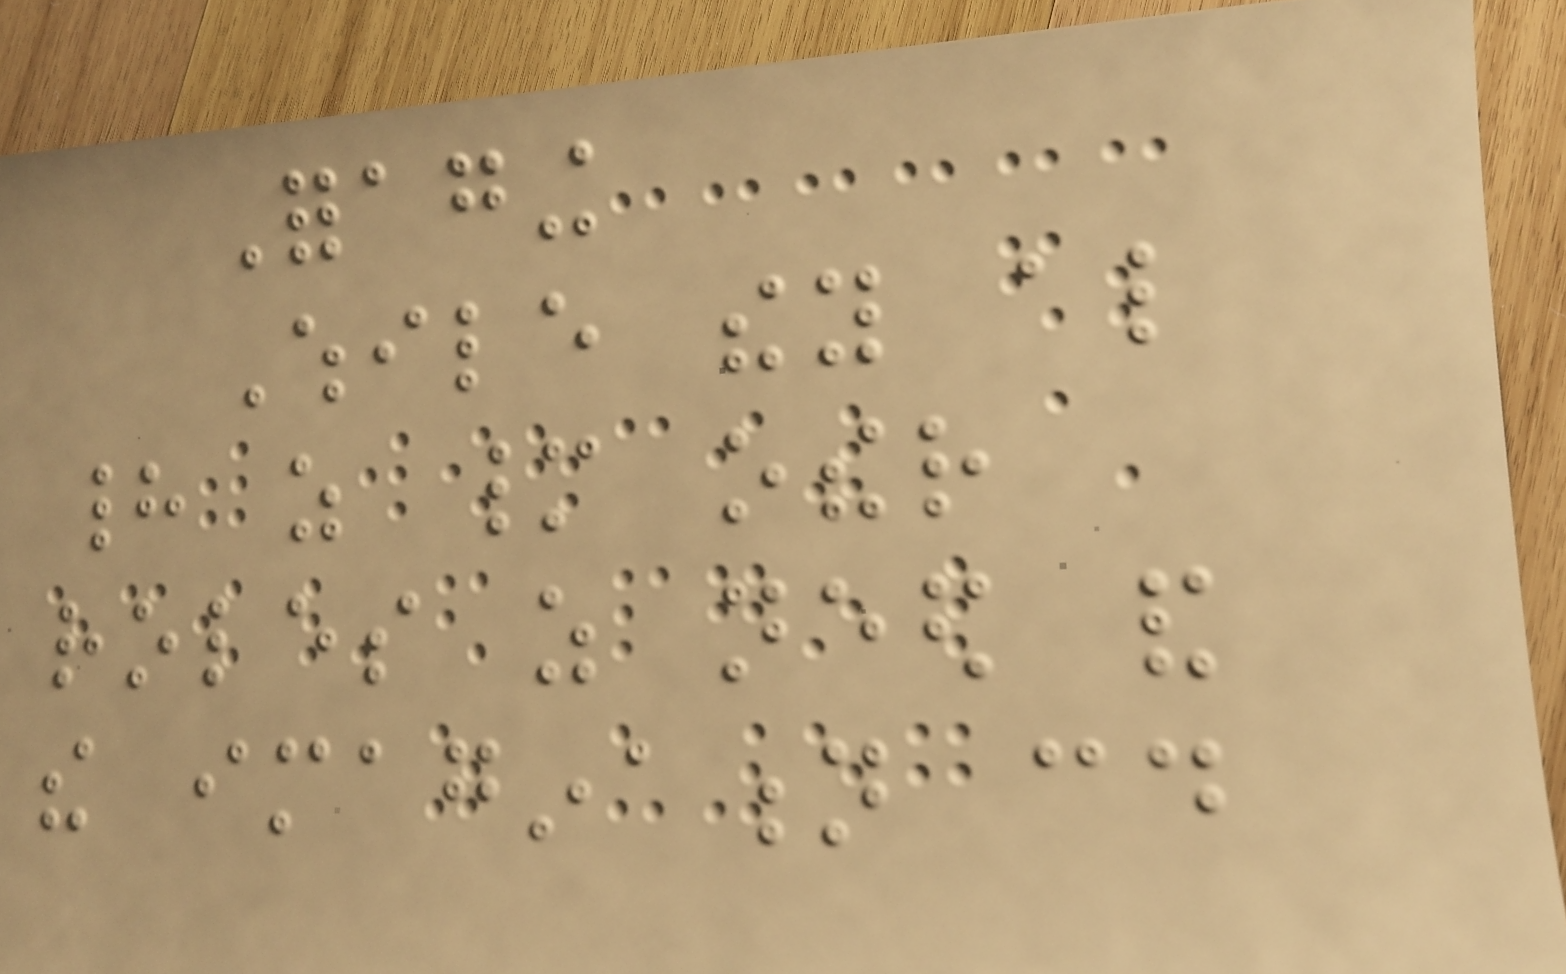Foraging
While they also
had as many other
roles as need and
the imagination could
